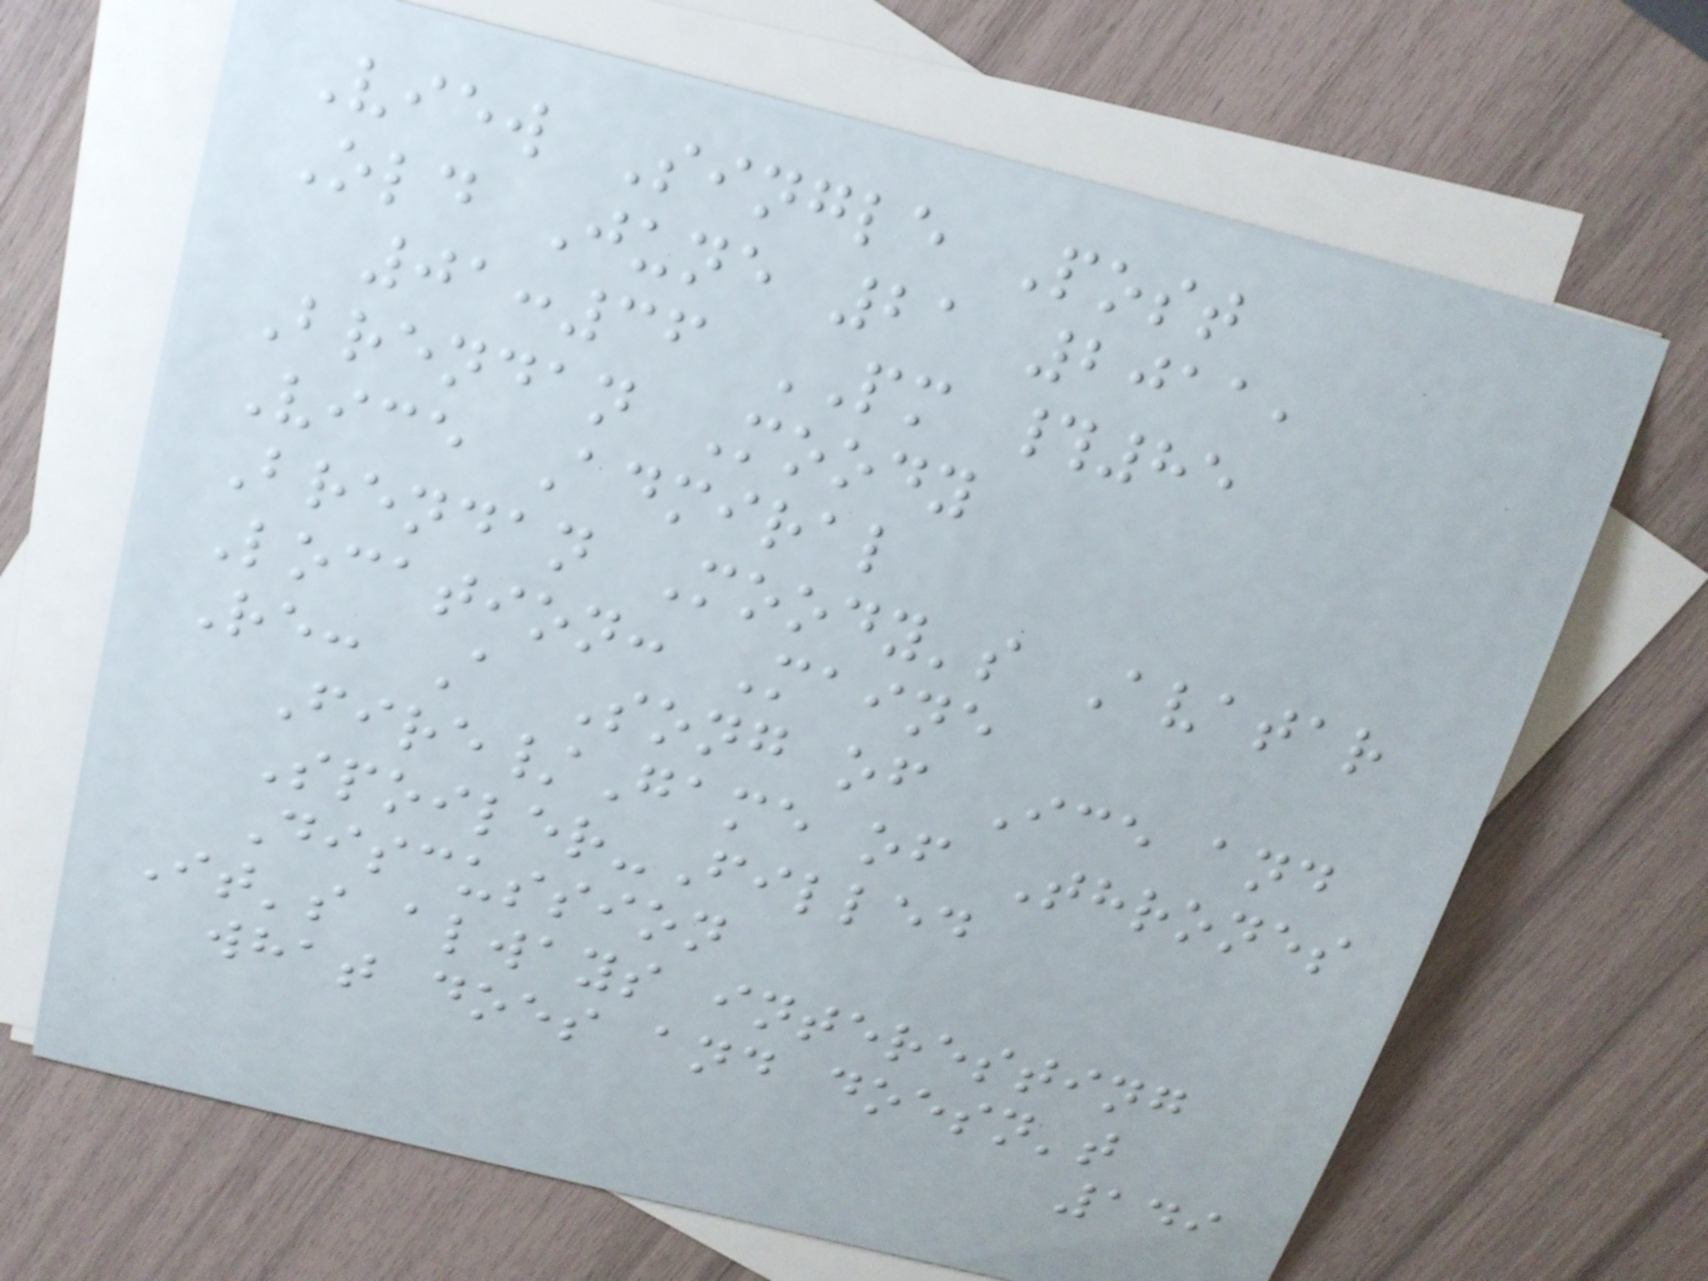View Single Post
Old June 21 2011,
01:36 PM #85
Brendan Moody
Vice Admiral
Brendan Moody's Avatar
Location: Maine
Re: A Song of Ice and
Fire/Game of Thrones
Spoiler-Filled
Discussion
It's always interesting
what does and doesn't
149
